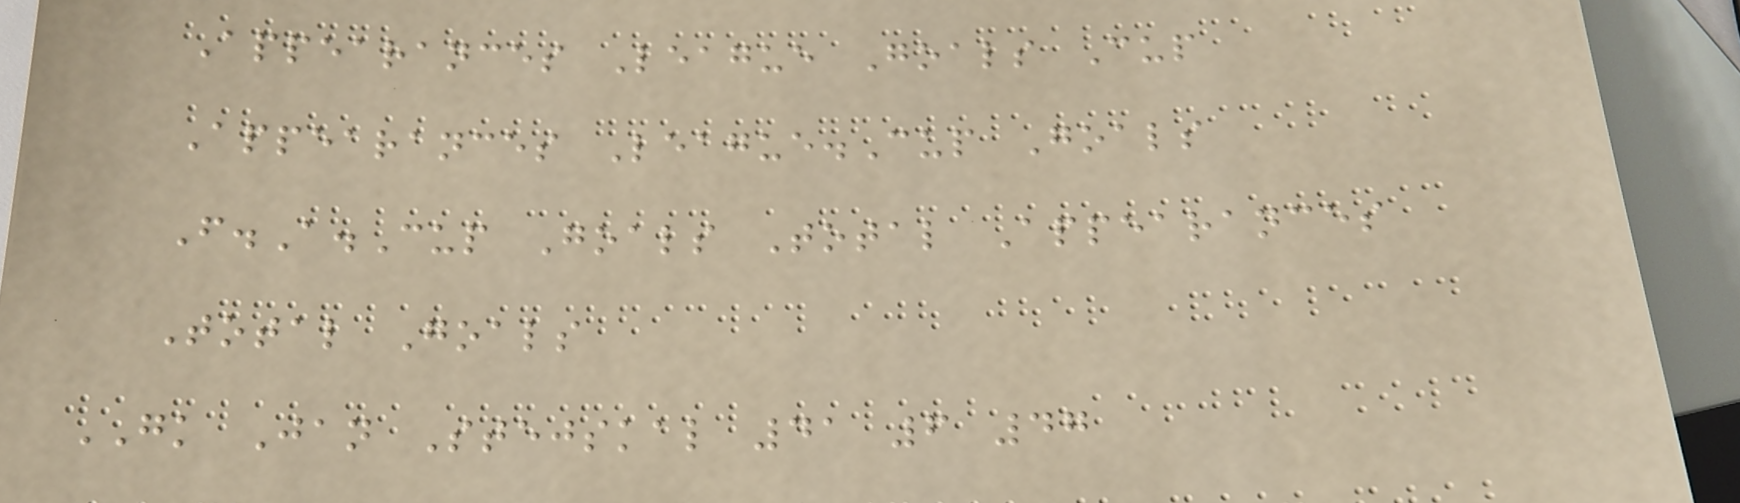Appearances League Goals Cup
Appearances League.Cup Goals
F.A.Cup Goals Total Appearances
Total Goals
GK Jan Stejskal 41 6 47
